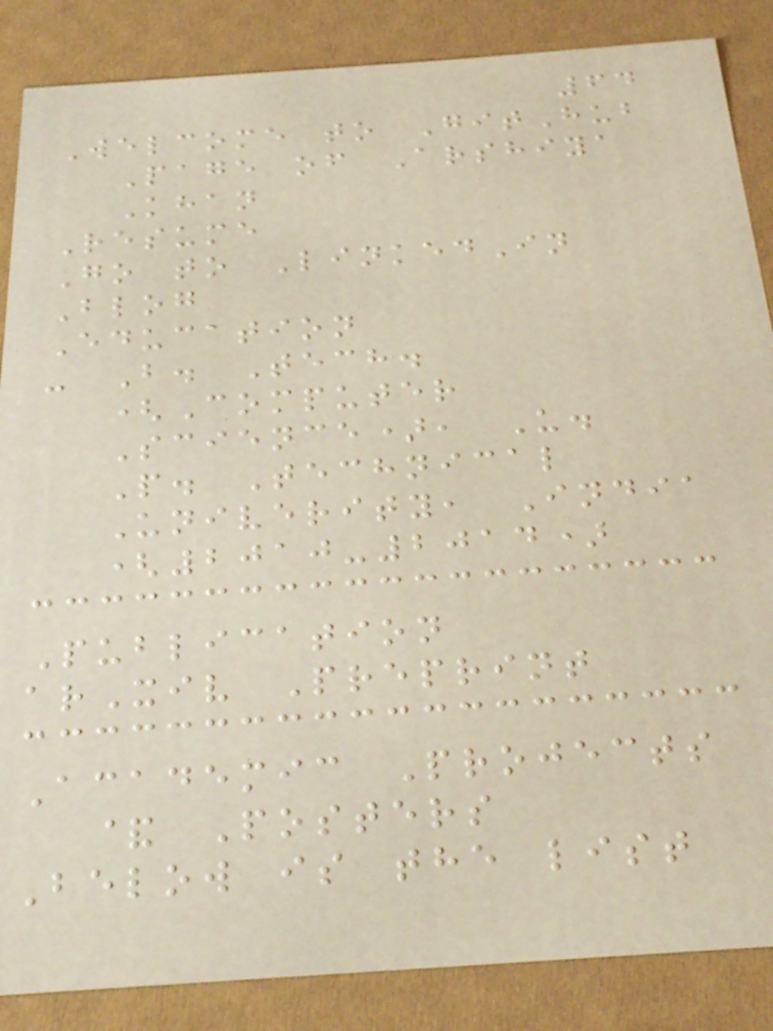64
Welcome to GitHub
Page of Arshiya
Khan
Resume
Go to LinkedIn
Blog
Education
- B. Tech.
(Computer
Science), U.
P. Technical
Univerity, India
(2010-2014)
Publication
arXiv Preprint
Academic Projects
& Posters
Below is the list
